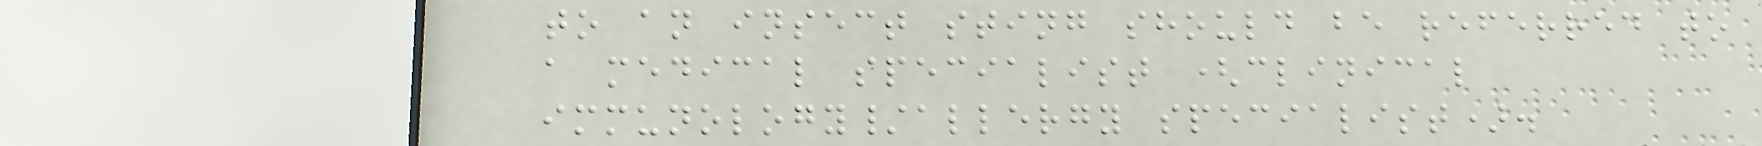to an insect sting should be referred to
a medical specialist (clinical
immunology/allergy specialist).
